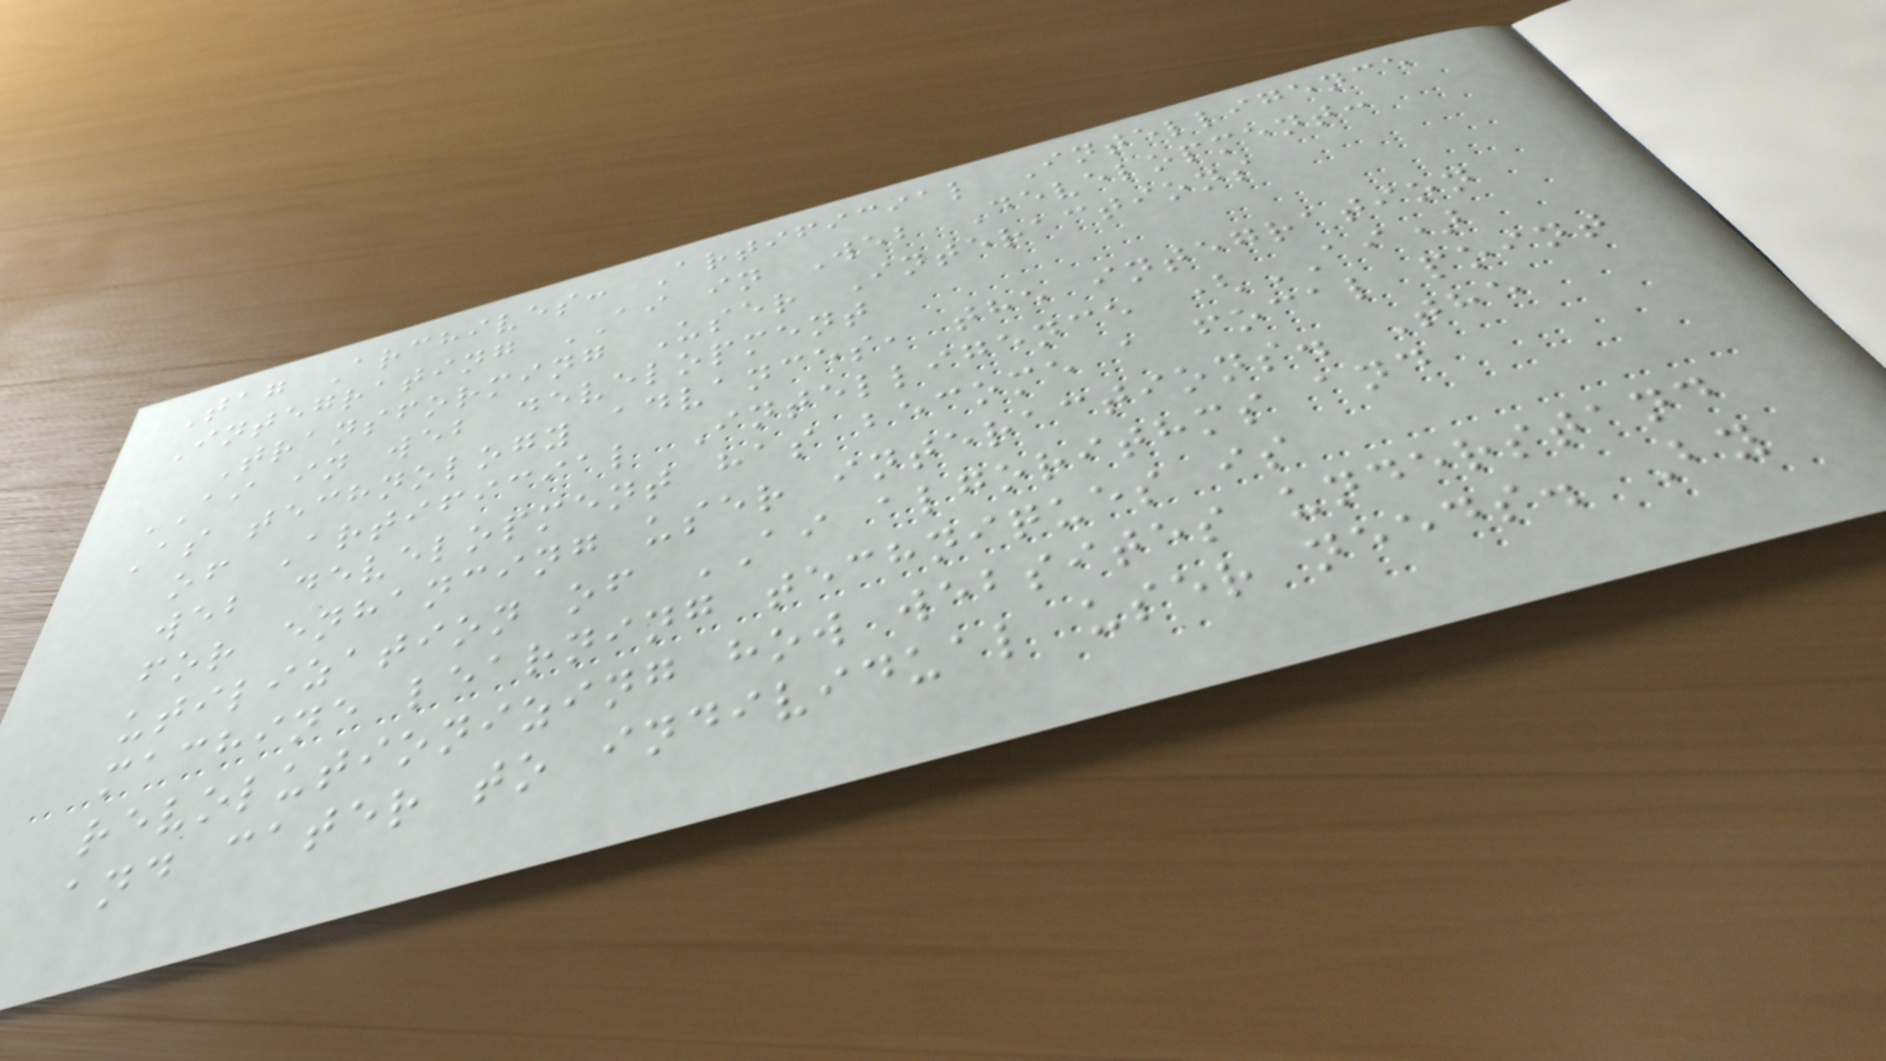Tag Archives: Artificial Intelligence
Integrating AI in Web Development:
Transforming User Interactions
AI in web development
As technology advances, the integration
of Artificial Intelligence (AI)
web development has become a focal point
for enhancing user interactions. The
utilization of AI algorithms and
machine learning techniques is
revolutionizing how websites understand
and cater to individual user needs. By
